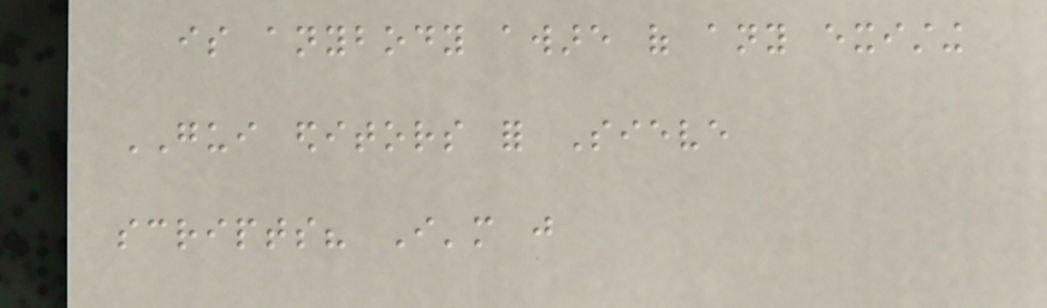is anybody aware of any existing
GUI editors for Sieve
scripts? I'm just
